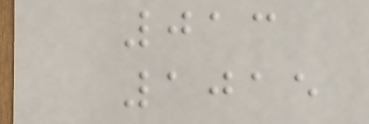013
1015
